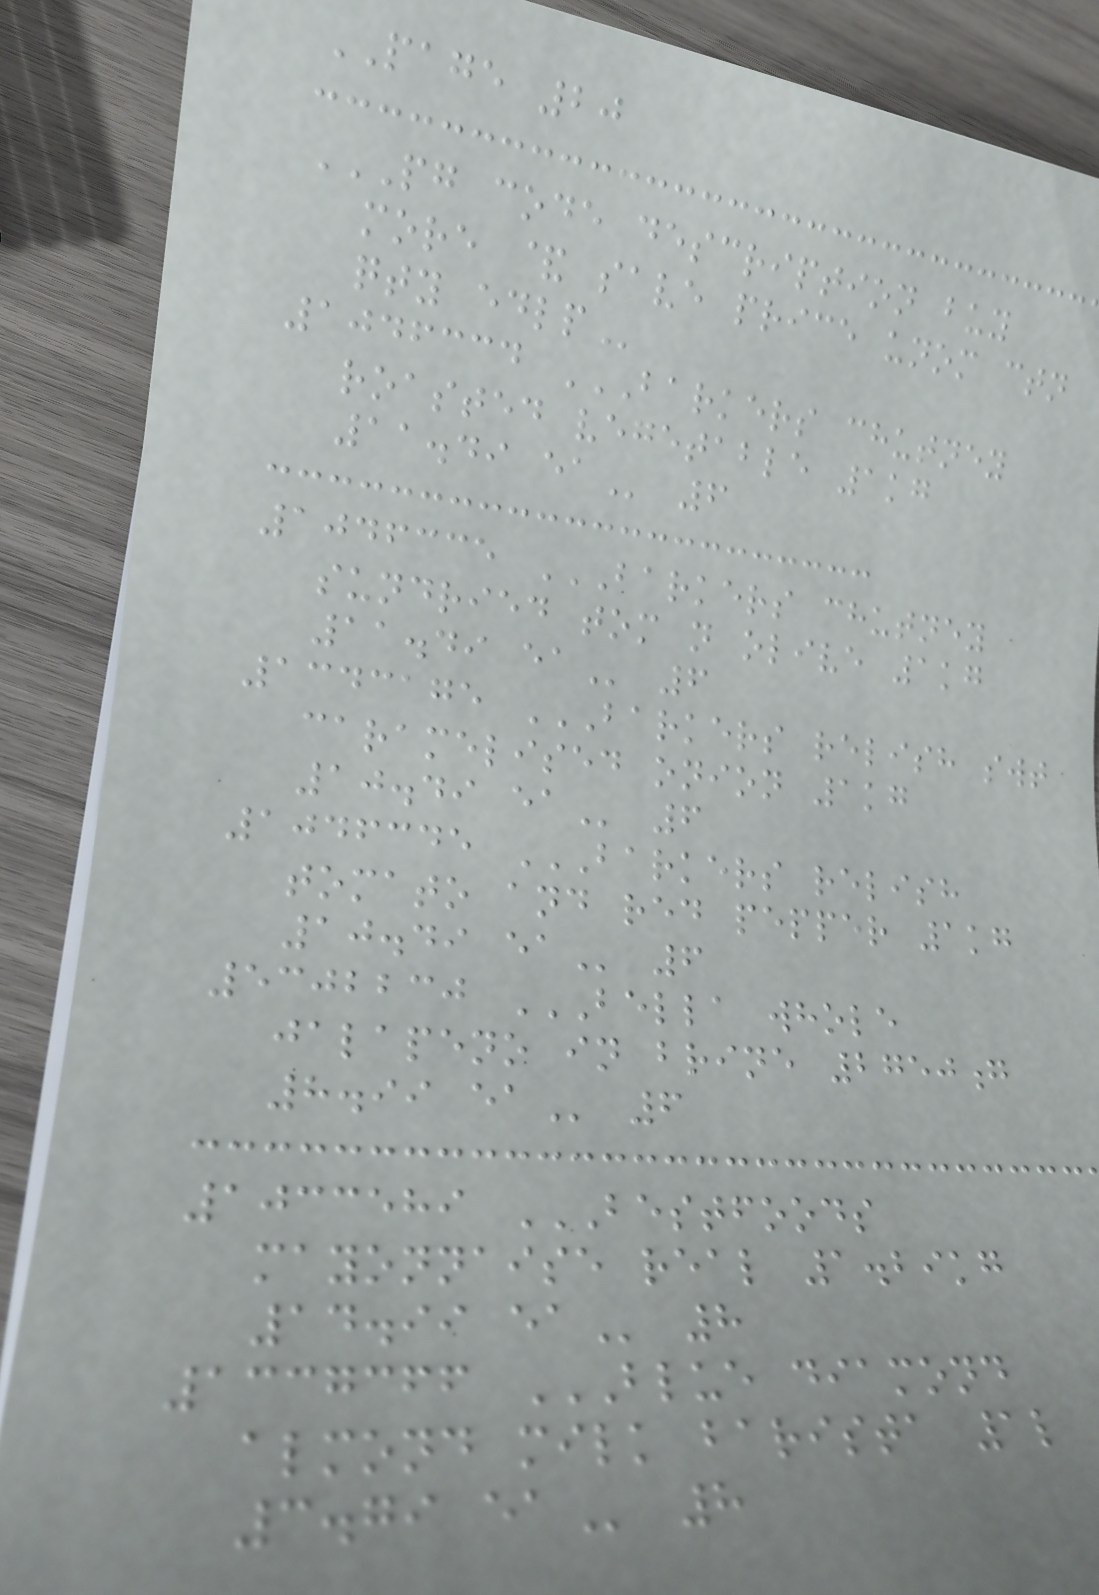PAGE 20
PG CODE DESCRIPTION BUY
MORE & SAVE PRICE UNOM CTN
QTY EDLP
1046334 BARKERS CHUTNEY
ROASTED VEGETABLE 1KG
11.49 EA 6
1046335 BARKERS CHUTNEY
SUNDRIED TOM N OLIVE 1KG
11.49 EA 6
1343175 BARKERS RELISH SWT
CARAMELISED ONION 1KG
10.49 EA 6
1046345 BARKERS RELISH
TOMATO AND RED PEPPER 1KG
10.49 EA 6
5302230 BELLA WHOLE
JALAPENO IN BRINE 2750G
8.99 EA 6
1033589 BESTFOODS
MAYONNAISE REAL 1.29KG
14.99 EA 8
1337366 BLUE DIAMOND
ALMOND MILK BARISTA 1L
3.79 EA 8
